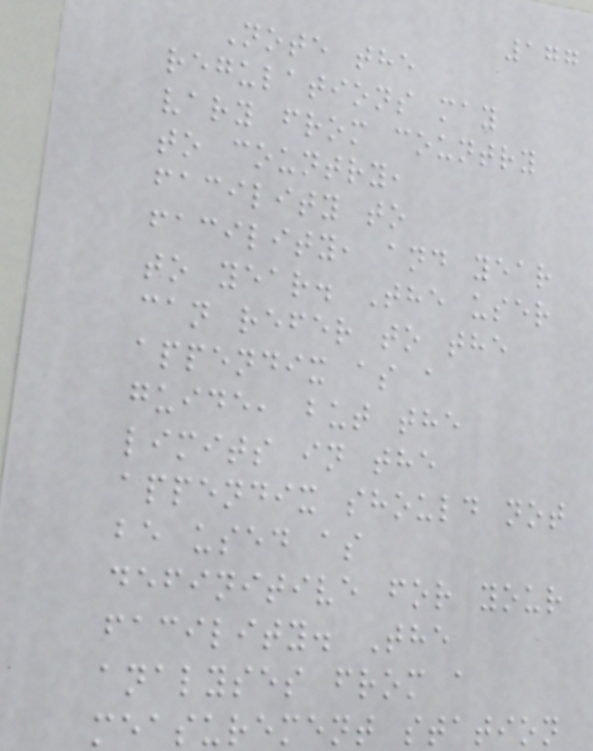177
Note the
regulations may
vary from country
to country,
facility to
facility, and year
to year. The user
can refer to the
appendix as a
guide, but the
limits in the
appendix should not
be used as
definitive for your
facility. The
analyses from a
measurement station
